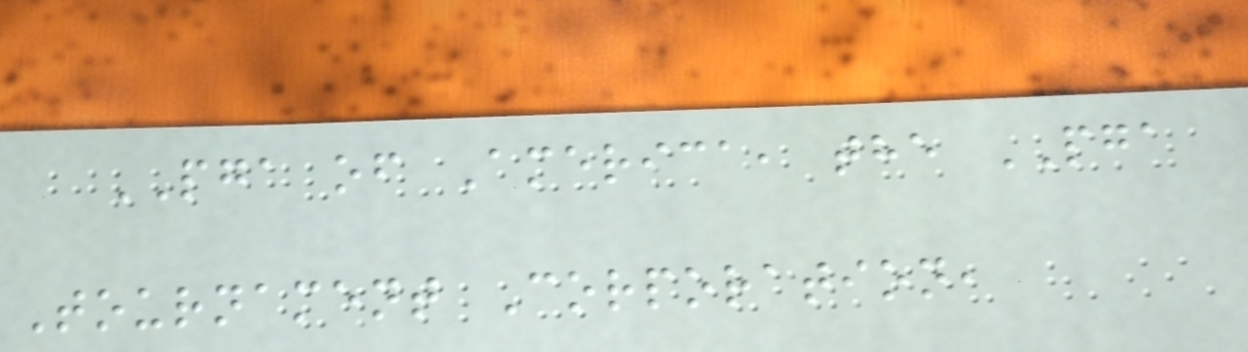PGA of America, the PGA
Tournament Corporation,
